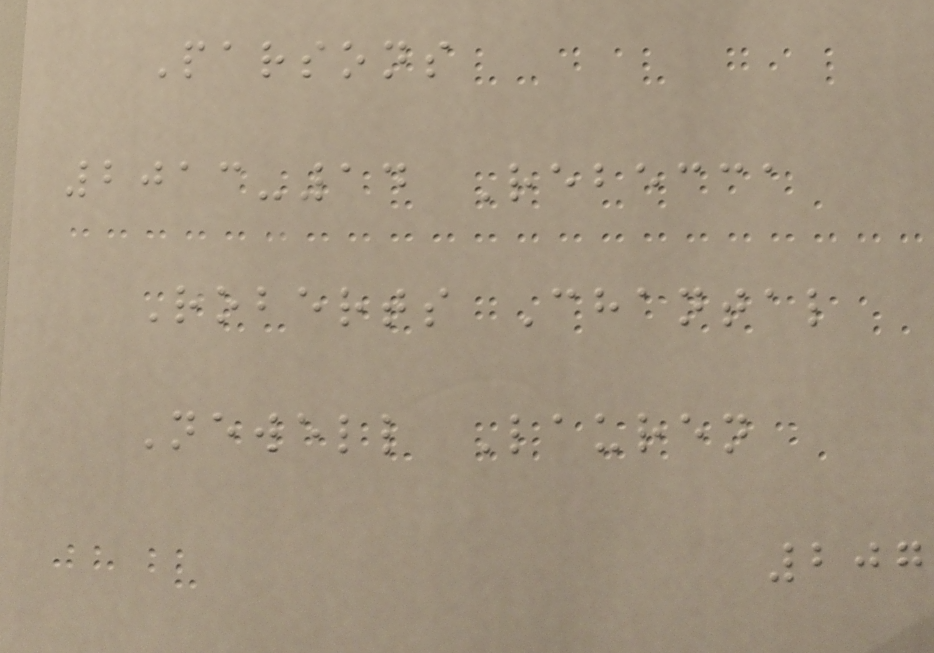Parsons
2013-14 Rebecca
Roberts Chantal
Newell Lauren
207
